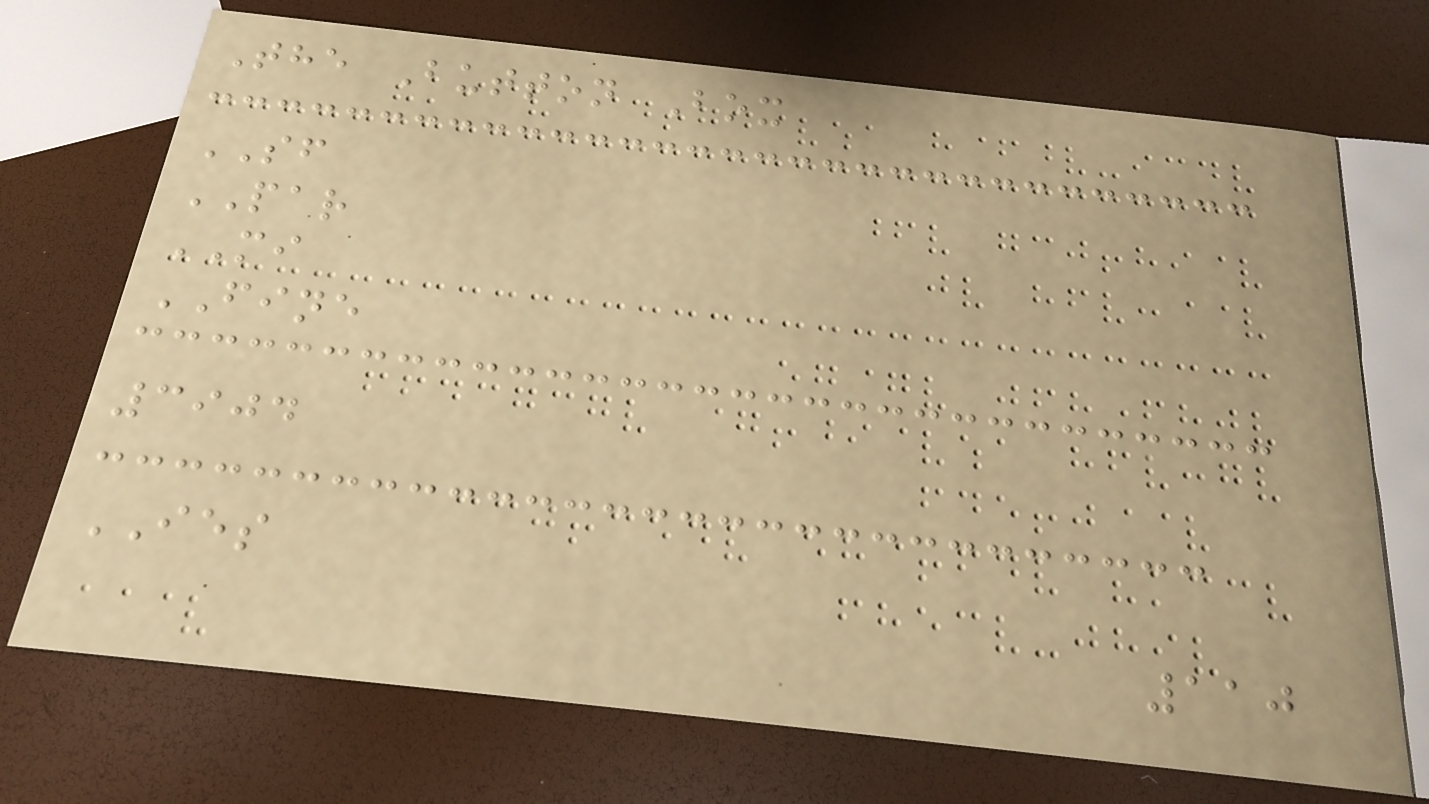The Button Box
SF
PAR
MI
FINE
3904
IES
110
